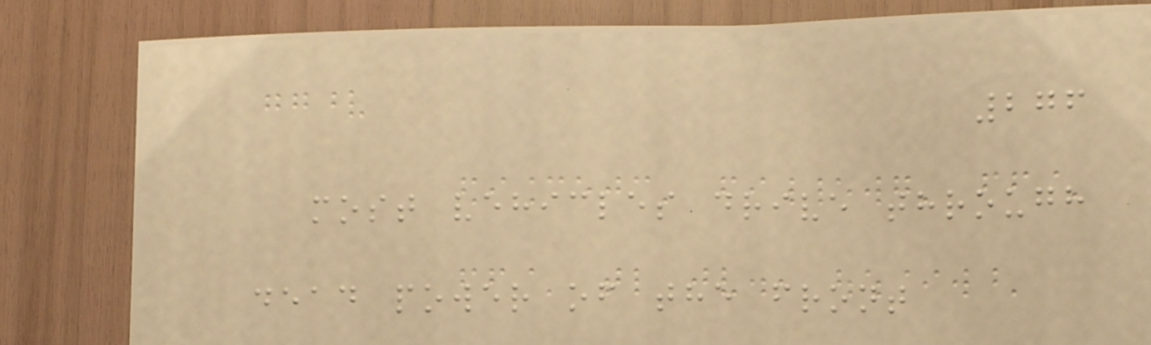276
most vehicles drive through
dead power of the front
